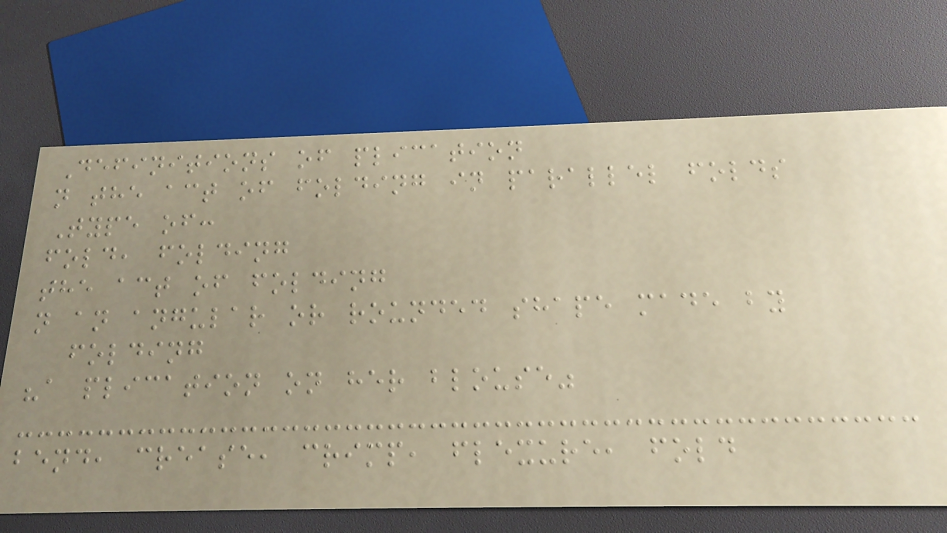Definitions of plication
n the act of folding in parallel folds
Type of:
fold, folding
the act of folding
n an angular or rounded shape made by
folding
"a plication on her blouse"
bend, crease, crimp, flexure, fold
